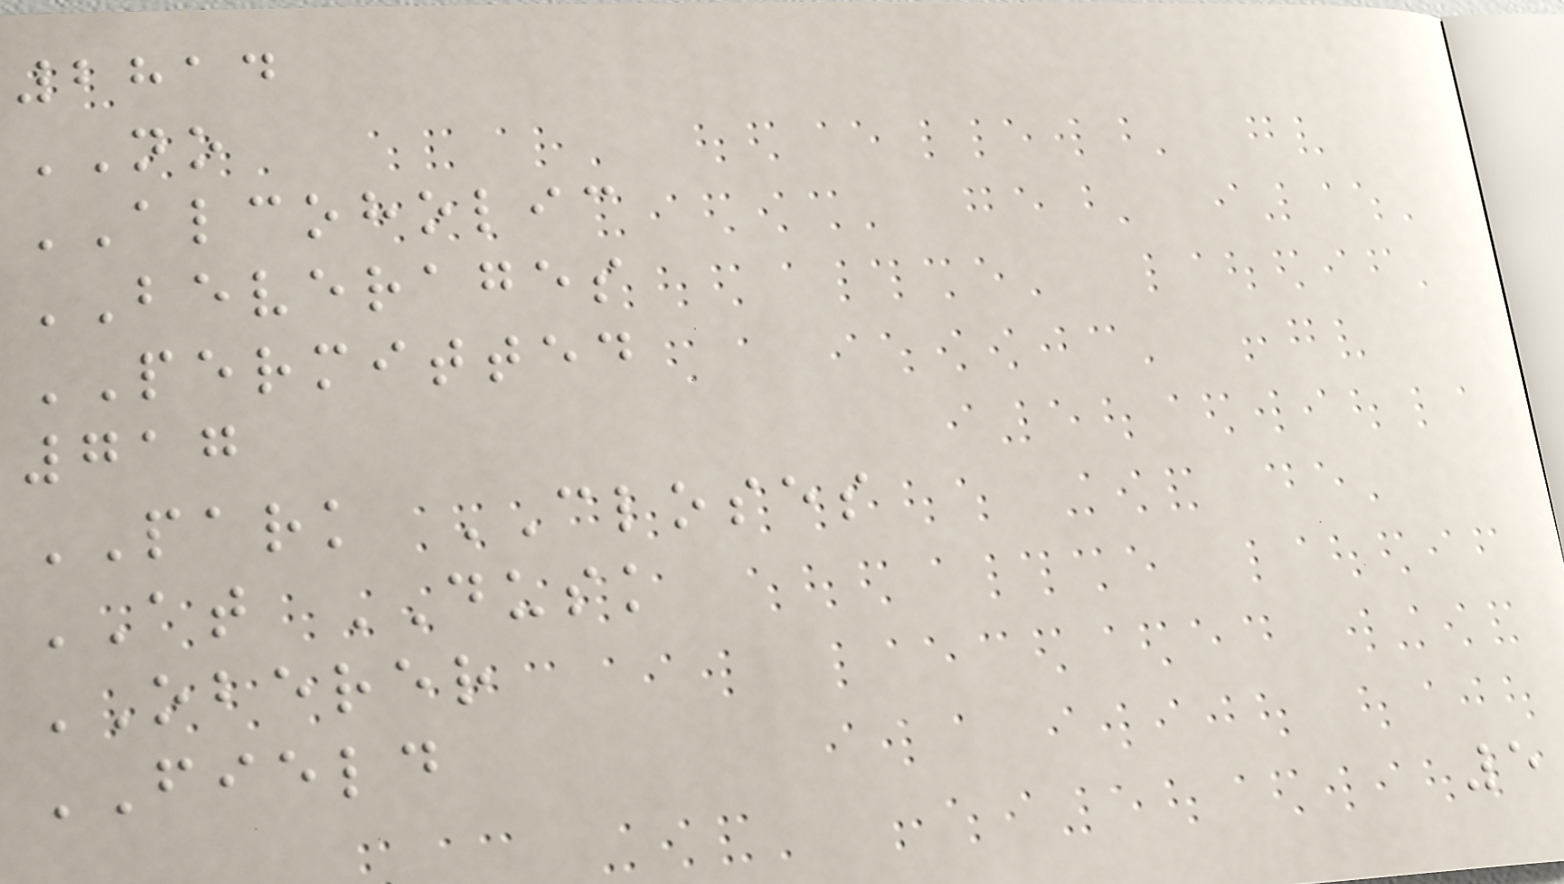2814
NO
ALCOHOLIC
BEVERAGES
PERMITTED
717
PARK CLOSES
AT DUSK
OBERER
FIELD
5
